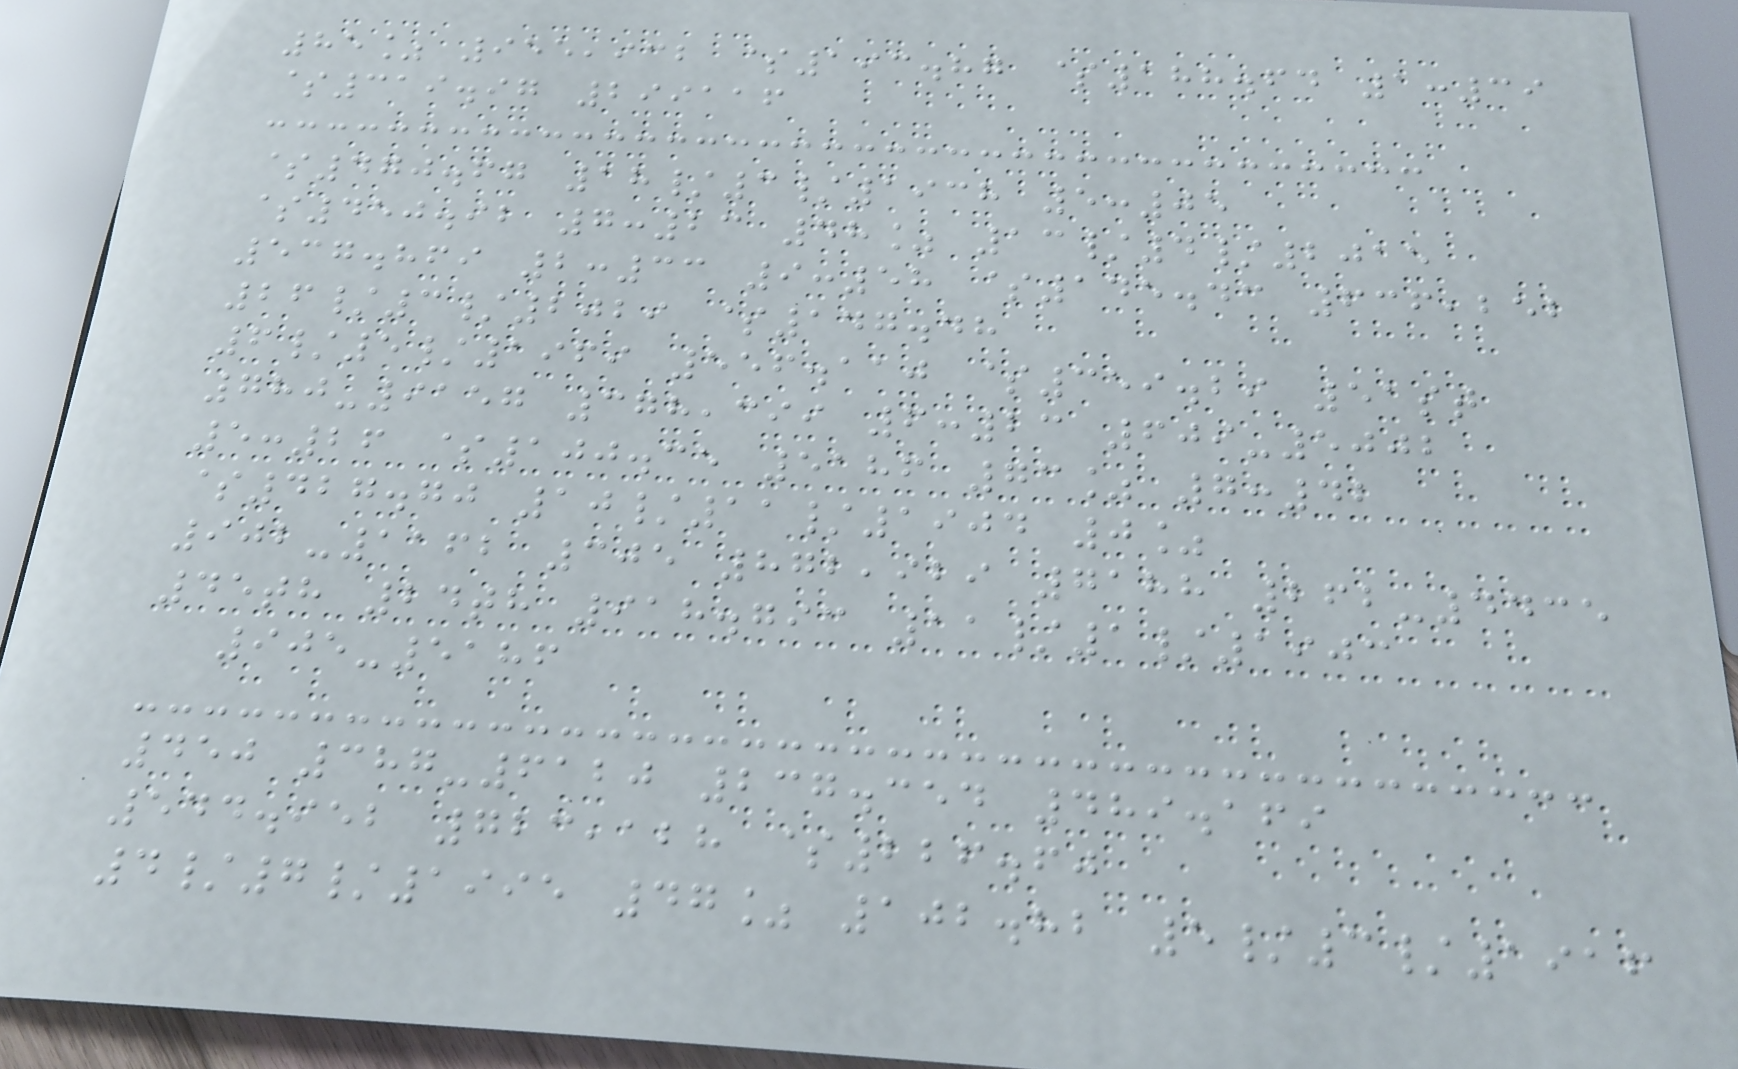85% 955,932 $193.87 $188.64 1:39
$319.97 299116
$470.67 18/3/1938 5:05
$450.92 7:23 48% 13/4/2015
537.869 2:33 9:58 $145.43 636,252
26/3/2029 $147.48
6/5/1969 556.110 $359.29 51st
780-9157 378,399 6:23 609-5002
5:26 $100.35 5186 73% 7:42
$427.70 10/11/1904 0%
902-1162 305 872,929 7188 262-4435
45th 24th 918.793 11/1/1903
905-5186
450 387-6120 237.354 489.169
544.952 723,128 $226.60
4/7/1995 47% 102.82 5/3/1916
